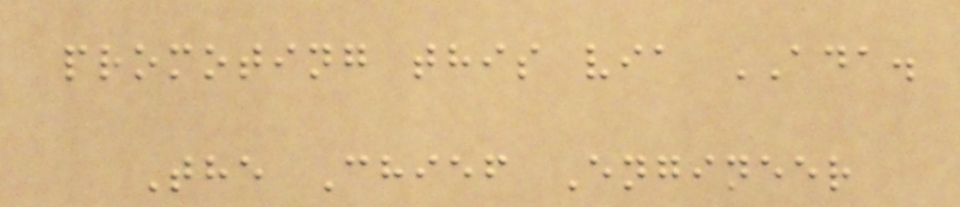promoting this via ADA.
The Chief Engineer
